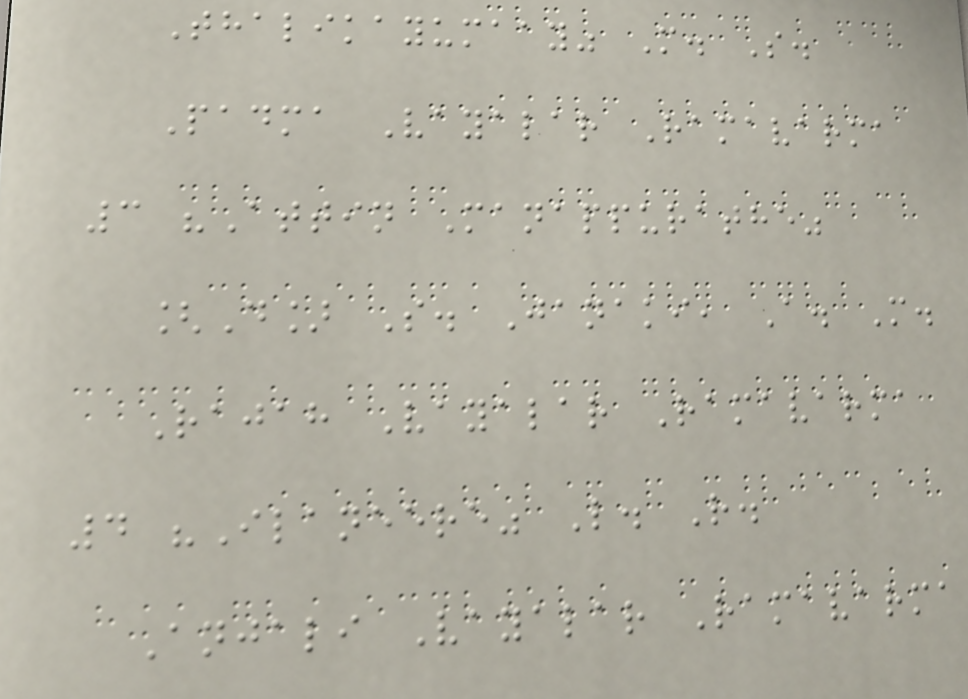Thalikayumaay" M. S.
Padma Vayalar Ramavarma
3 "Attin Manappurathe"
[D] S. Janaki, A. M.
Rajah Vayalar Ramavarma
4 "Ilaneere" L. R.
Anjali Vayalar Ramavarma
